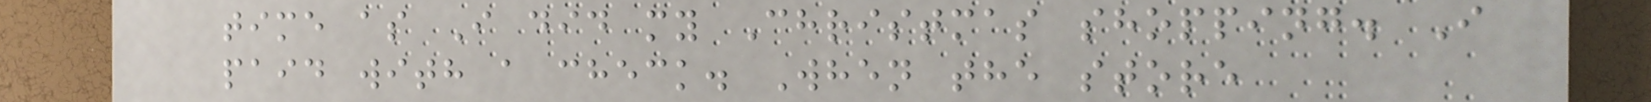time as I did my Christmas shopping. I
paid with a check. When the store
